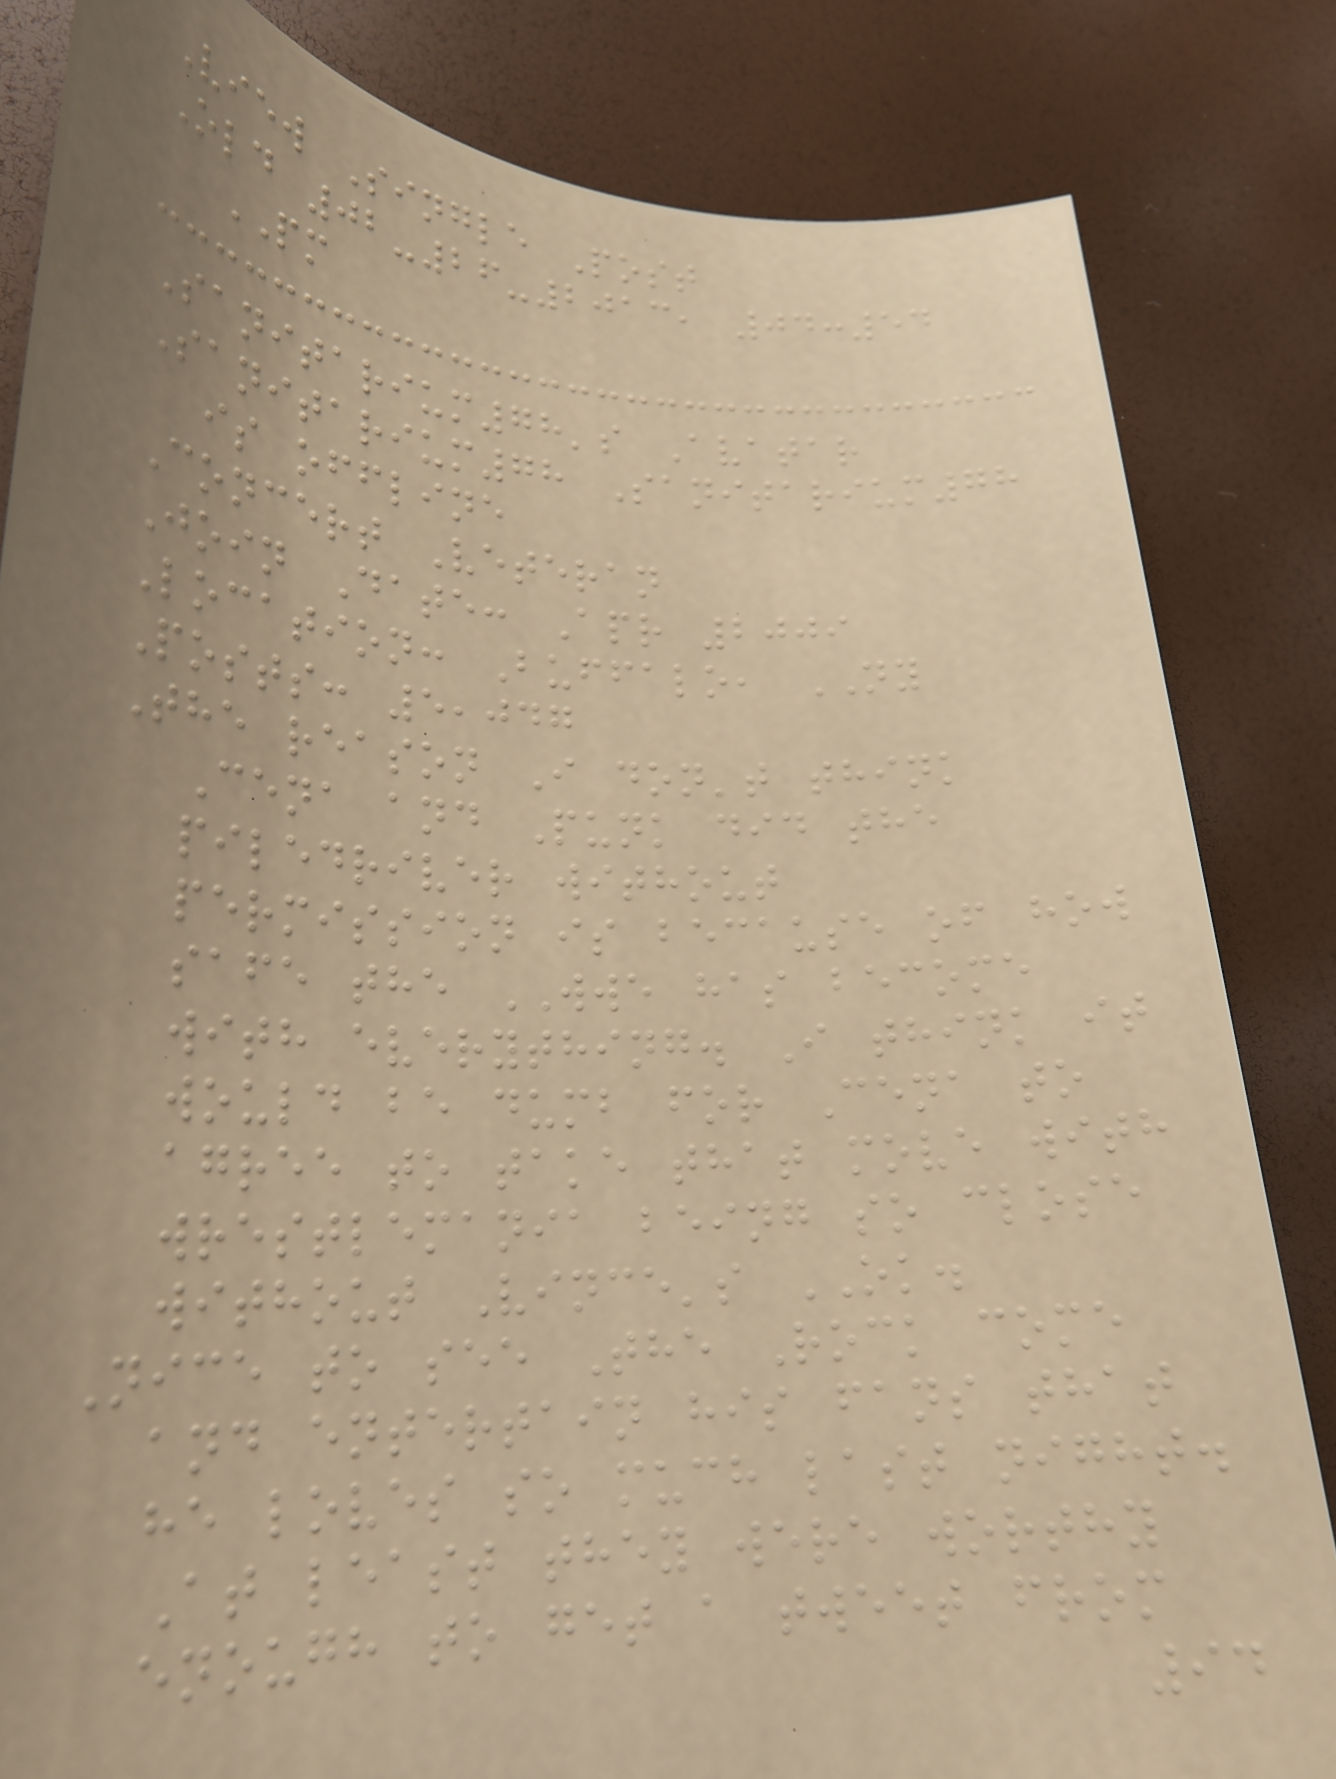View Single Post
Old 02-26-2013, 04:54
PM
Sanitarium78's Avatar
Sanitarium78 Sanitarium78
is offline
Concert Veteran
Join Date: Apr 2009
Location: Buffalo, NY
Posts: 5,047
The reason I don't think
Cena and Punk did the
piledriver without
permission is because of how
safe the WWE has become
with everything. I think it
would be dumb for Cena to
agree to take that move with
wrestlemania being so close
without Vince's OK.
Nice to see The Rock come
and entertain his fans that
he loves so much last night.
At least they were worthy
enough to get a tweet from
94
